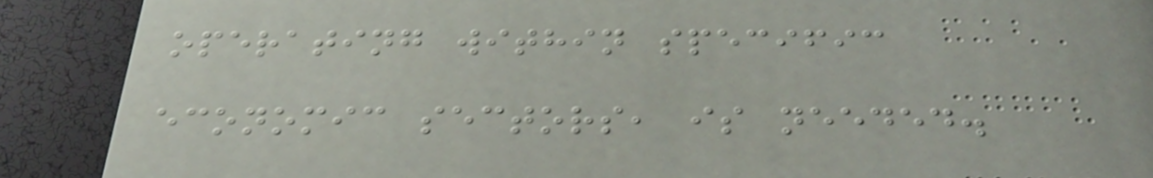operating within specific
economic sectors, is needed.
